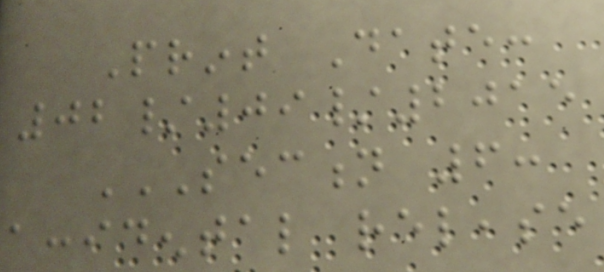Print Date:
02/09/2015
SECTION 6:
ACCIDENTAL RELEASE
